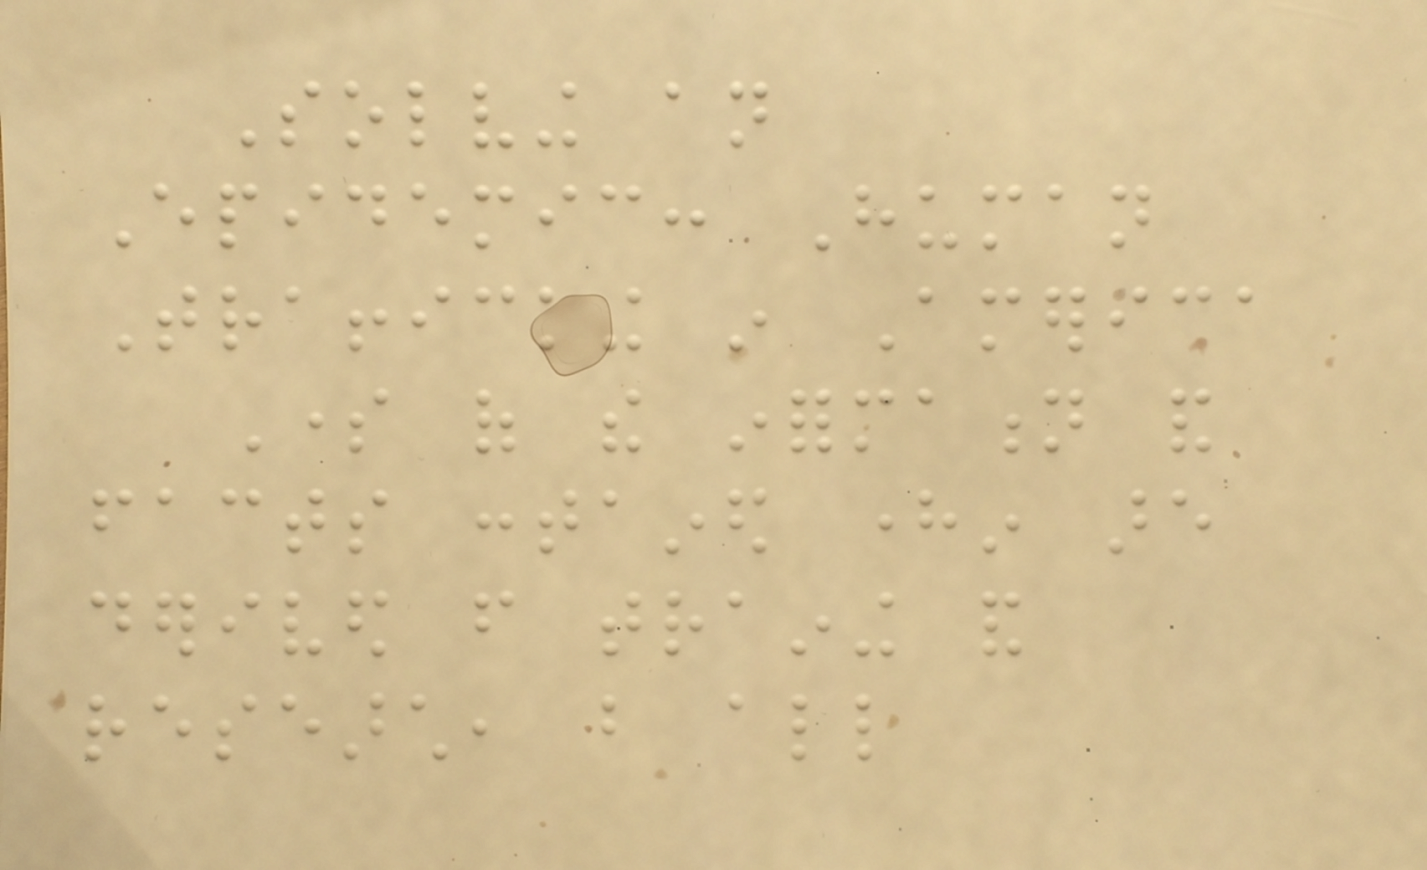Solving an
Epidemic: Human
Trafficking in America
Some of the information and
facts contained herein are
derived from training and
research, but all
